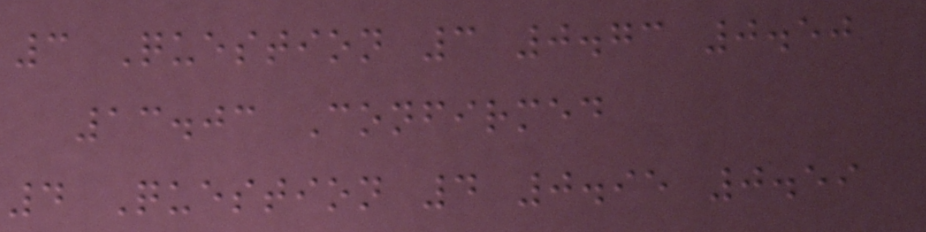3 Question 3 0.73 0.50
13.03 Confirmed
4 Question 4 0.95 0.59
